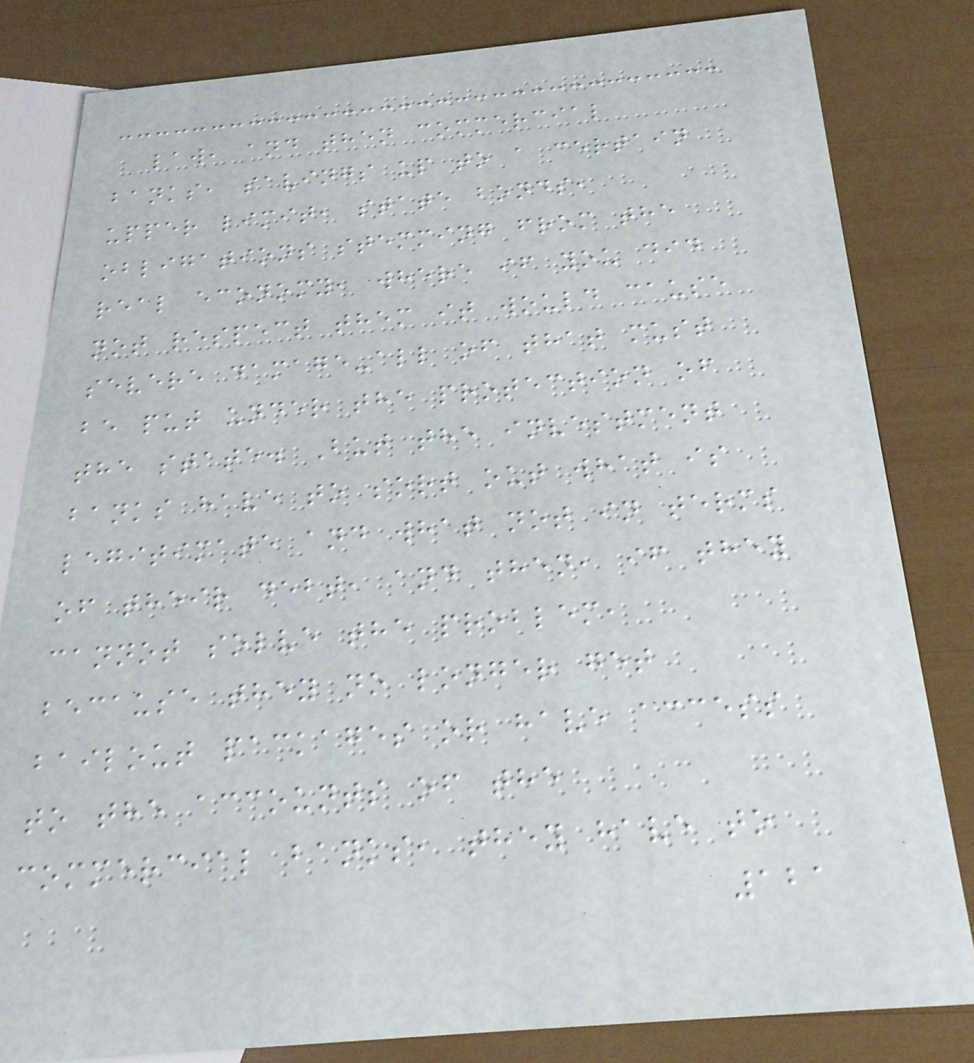law, and then commercial
banks, savings up to a certain
upper limit, state bonds,
obligations stemming from the
real economy, where if you did
not respect them it would cause
severe damage-all of that must
be put under the protection of
the state. But the investment
banks have to sort out what is
legitimate and what not in terms
of their debt, and then, if they
cannot solve the problem,
because they no longer get
bailout packages or have access
to the accounts of the
commercial banks, they have to
121
